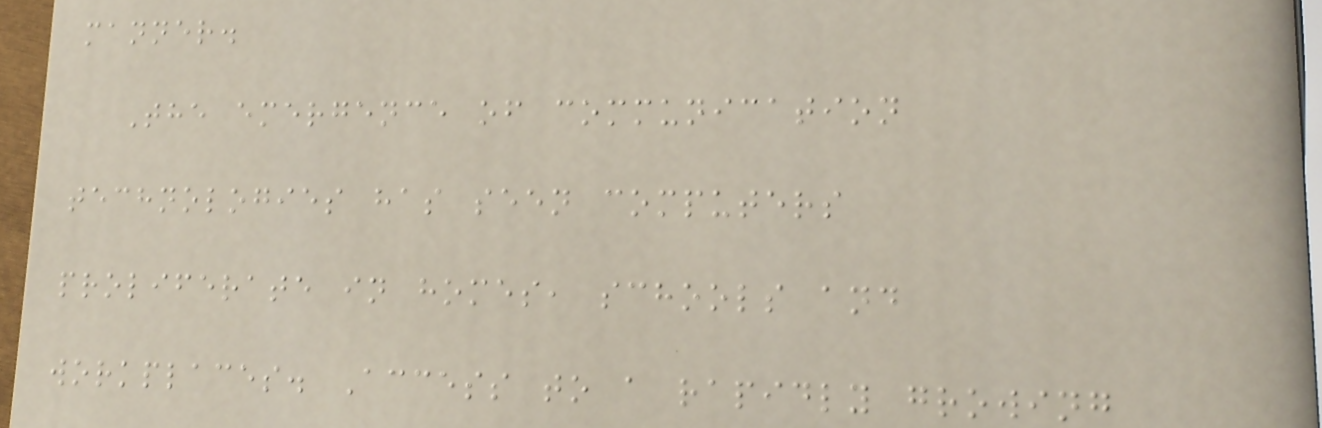manner.
The emergence of communication
technologies has seen computers
proliferate in homes, schools and
workplaces. Access to a rapidly growing
